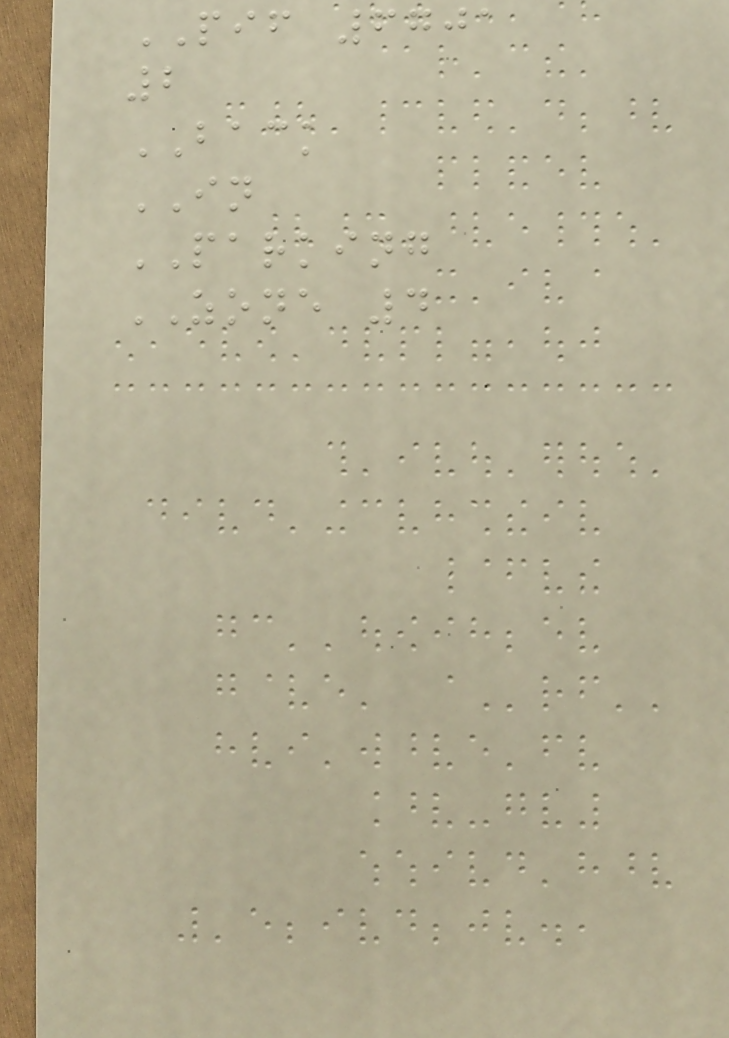PIF 6701
2
BACK
IN
PARKING
ZONE 4
